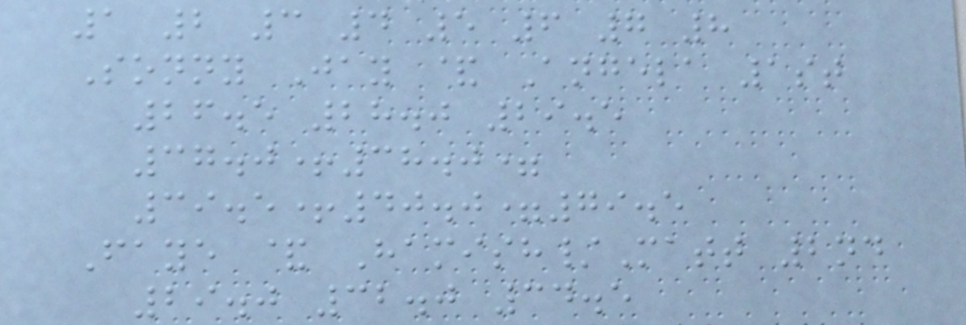1 2 3 4 5 6 7 8
Sonny Jay & Angela 1st
26.5 28.0 29.5
37.0+38.0=
39.5+40.0=79.5
Faye & Hamish/Matt 2nd
29.0 32.0 34.5
